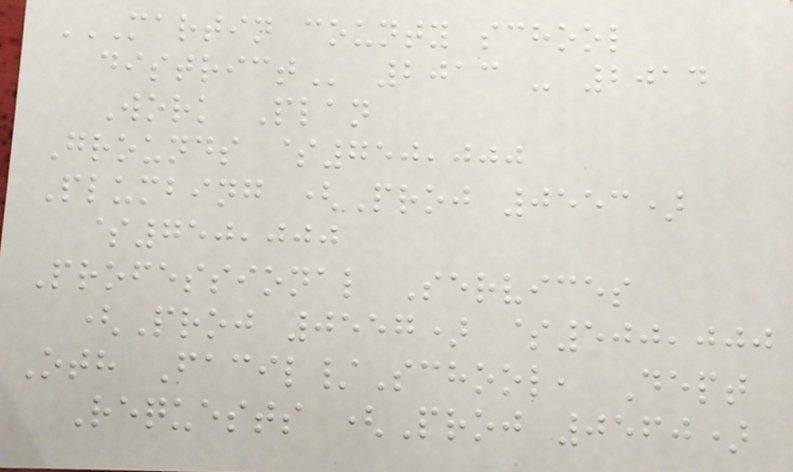MARTIN COUNTY SCHOOL
DISTRICT 2013 - 2014
Work Plan
Grounds $750,000
Plumbing (Proj 0553)
$750,000
Professional Services
(Proj 0557) $500,000
Oth Facil/School, Dept
Requests (Proj 0560)
